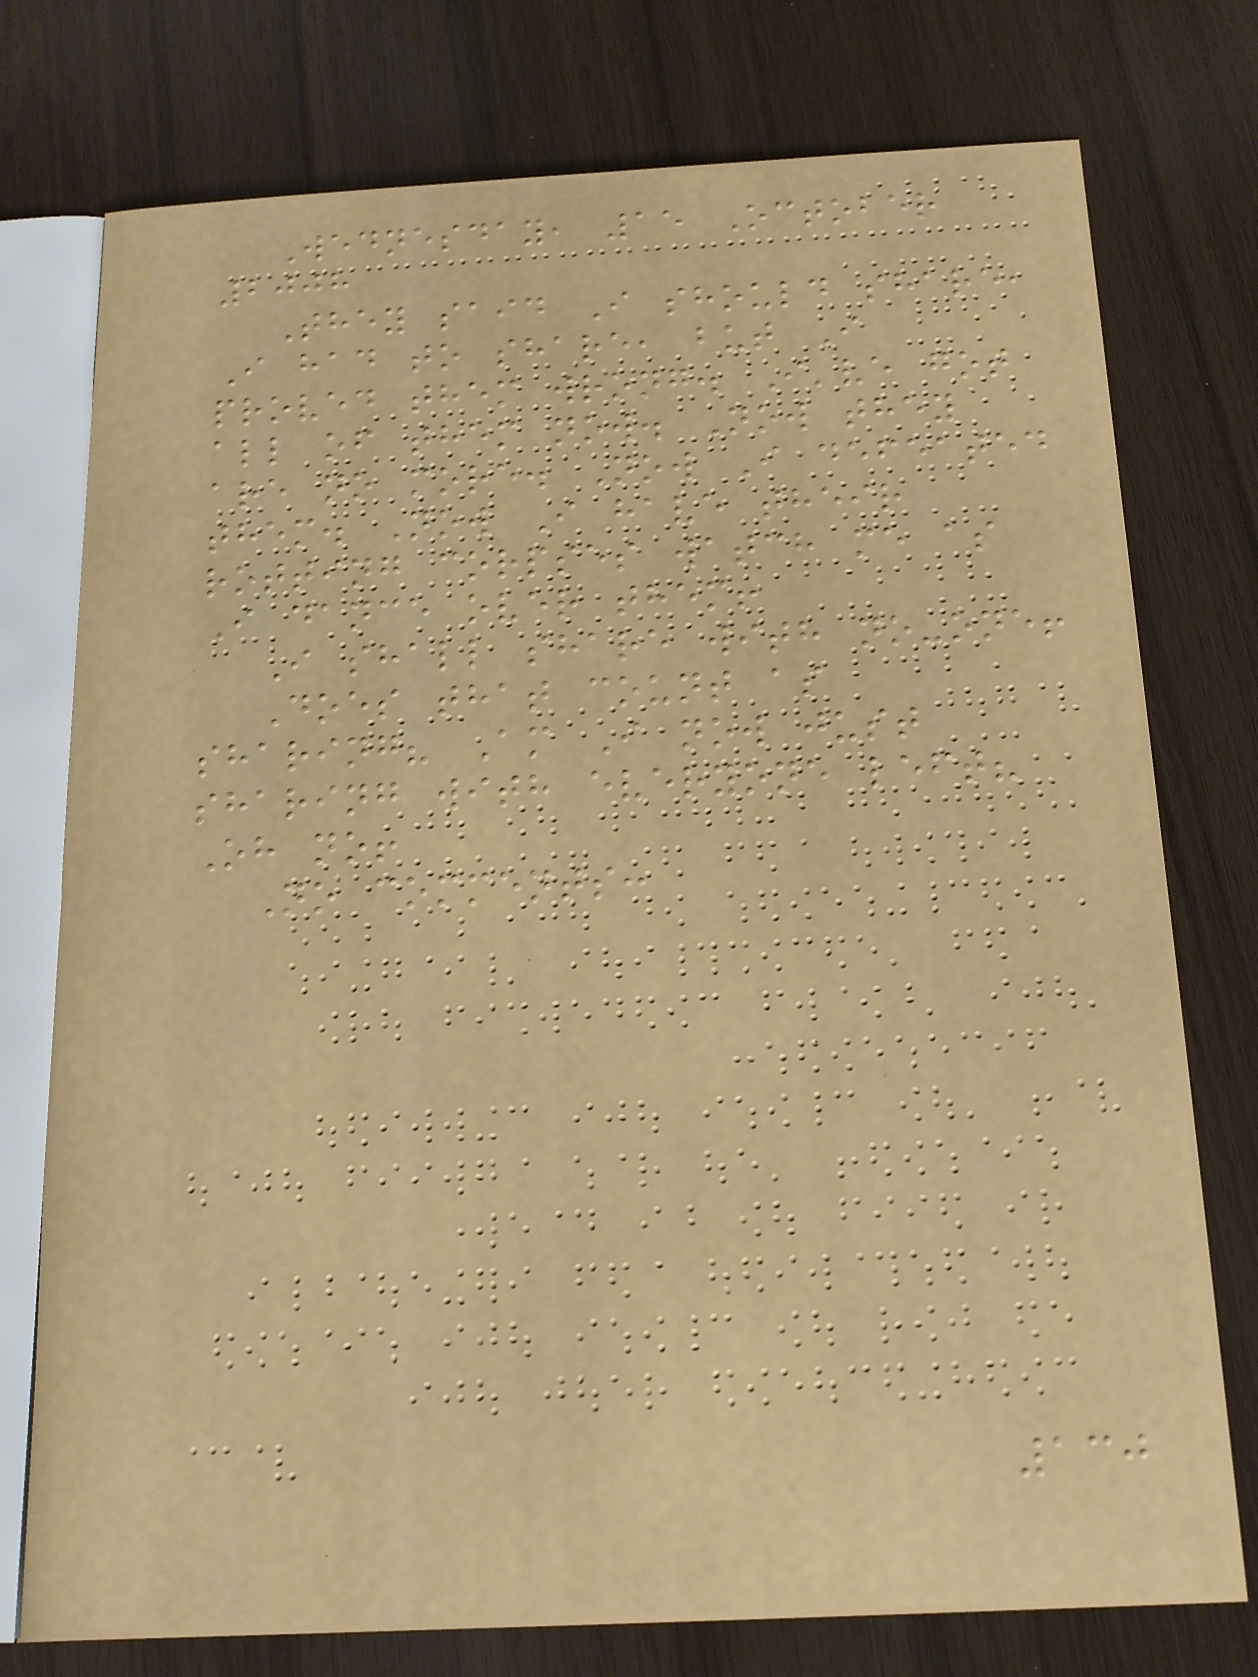Wednesday, 15 October
2008
They said I should share,
I had to share, but I
proved them wrong. I've got
all of them now. Now they
are no more. Now I defeated
them. Now I have their
rotting corpses watch me as
I dance over them!
I shall share with no-one!
Does that count as
sharing? Am I now just
sharing with everyone left?
Oh no!
No comments:
130
